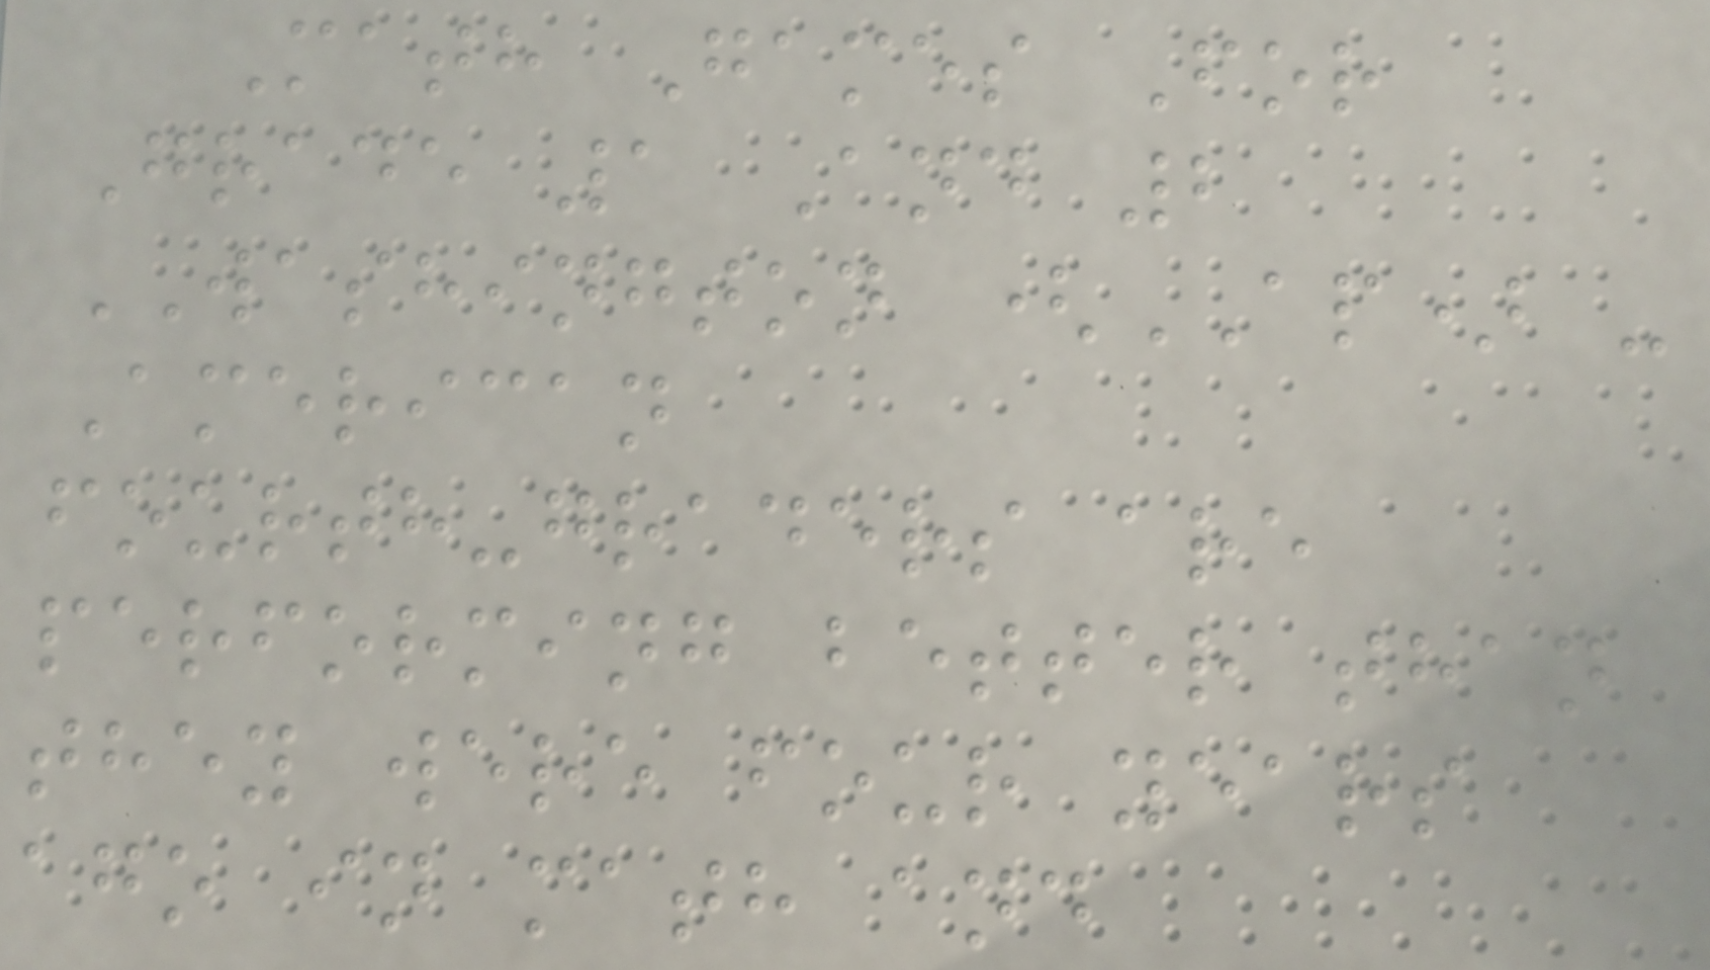Math Games For
Grade 1 And 2
WASHINGTON (AP) -
American
fourth-graders are
performing better than
they were four years
ago in math and
